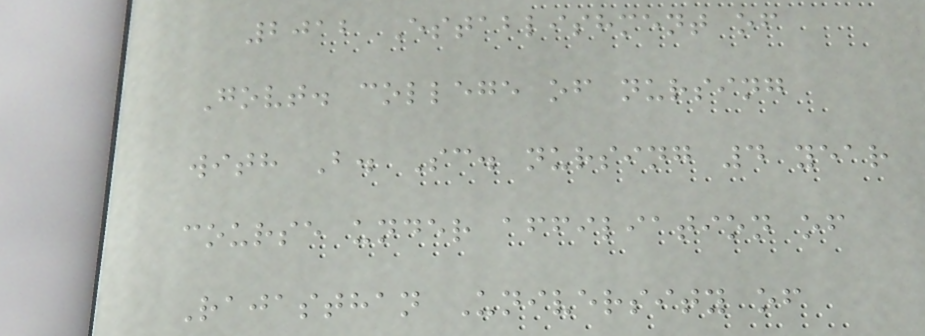2012 Establishment of
Govt. college of nursing
with B. Sc. nursing 4 year
course under affiliation of
Rajasthan University of
